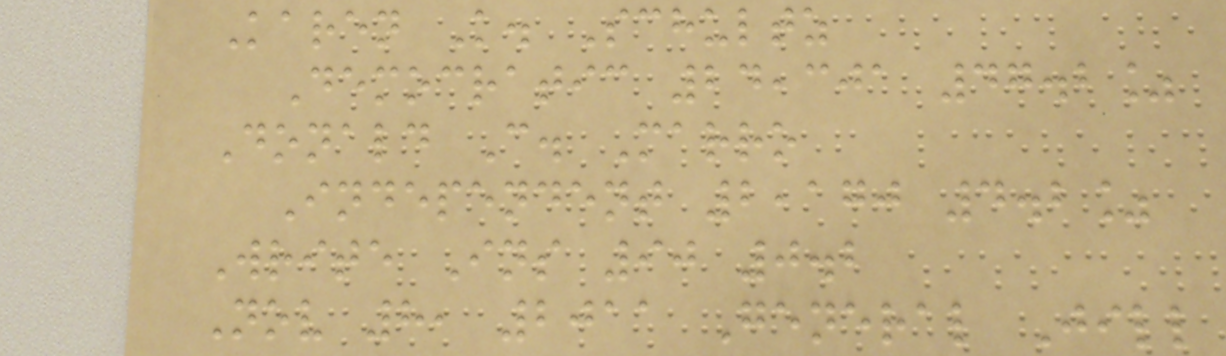Karen K. Schultz
Democratic 24,301 47.2%
Donald C. Marro
Independent 2,170 4.2%
Write Ins 90 0.2
Nov 8, 2011 General Jill
